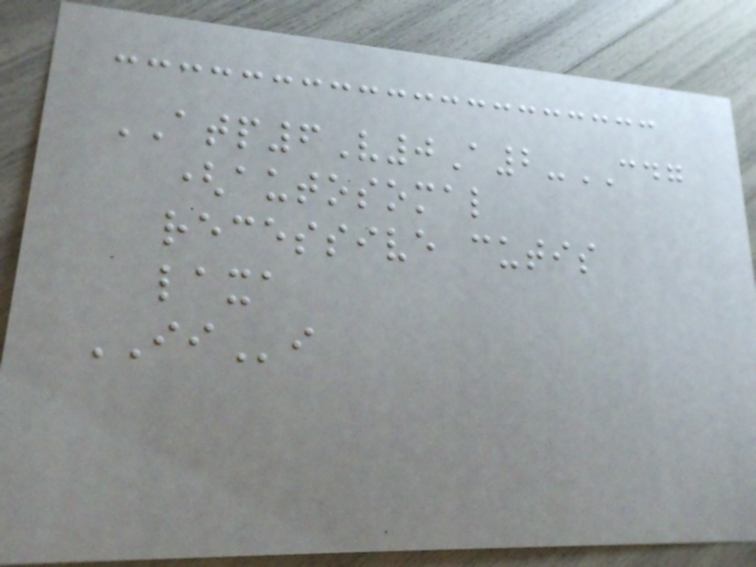ATP6V0A2-CDG
(autosomal
recessive cutis
laxa
IIi
